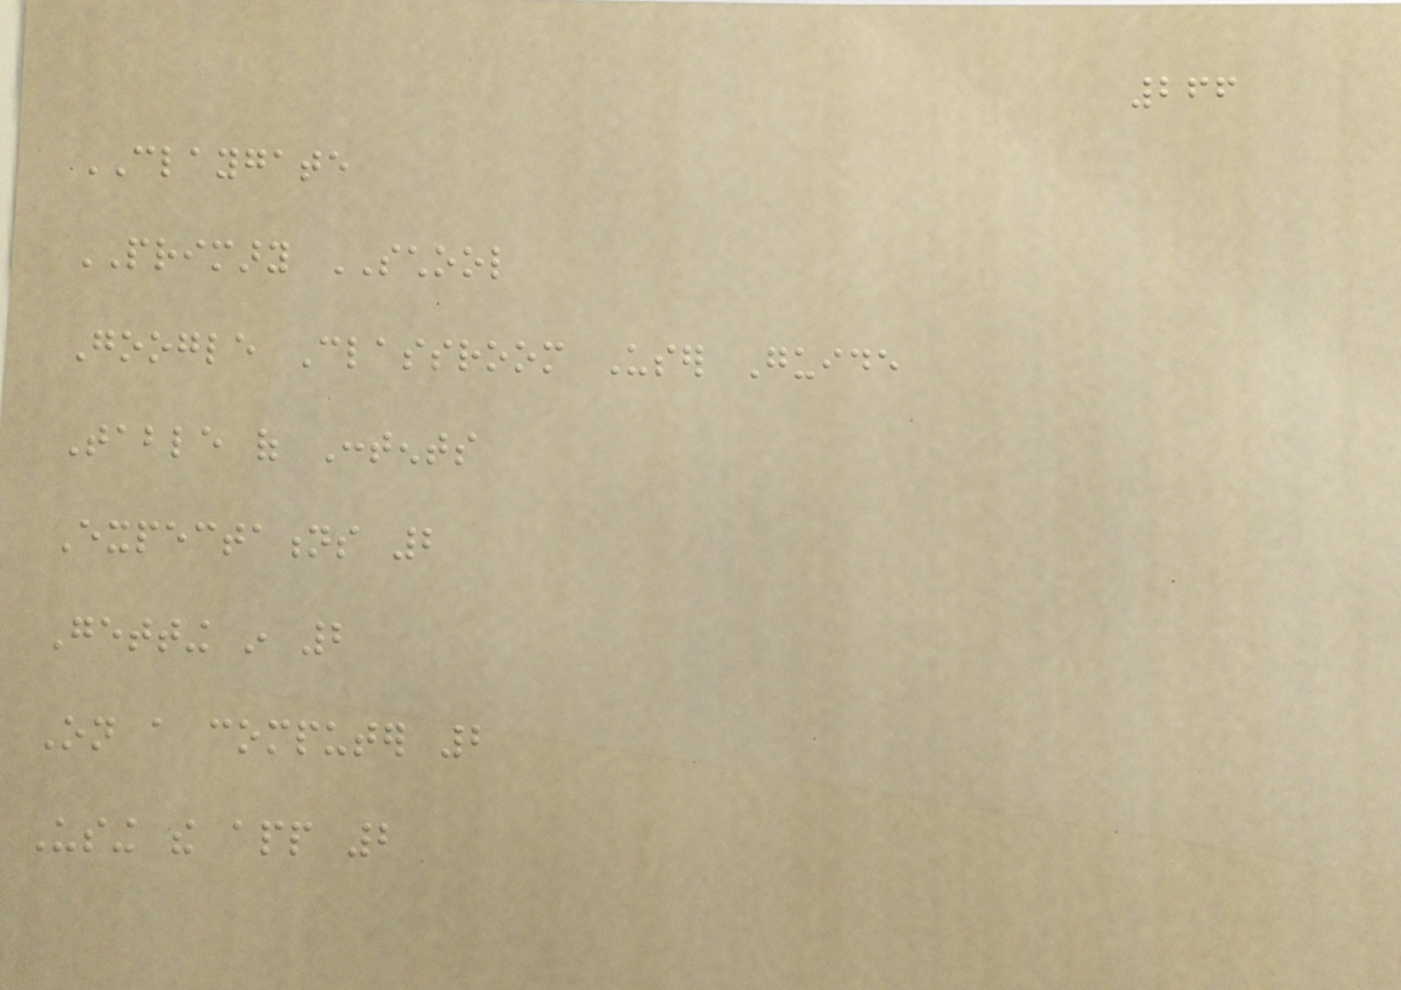266
CLAYGATE
PRIMARY SCHOOL
Google Classroom User Guide
Table of Contents
Expectations 2
Getting in 2
On a computer 2
Using the app 2
